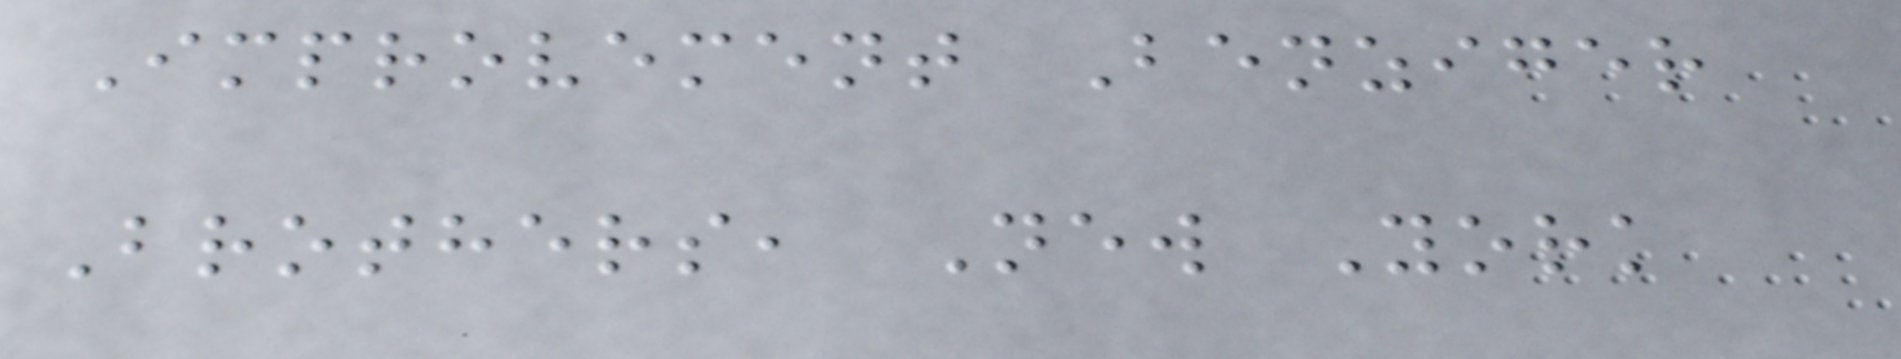Improvement Benziger
Brothers, New York
